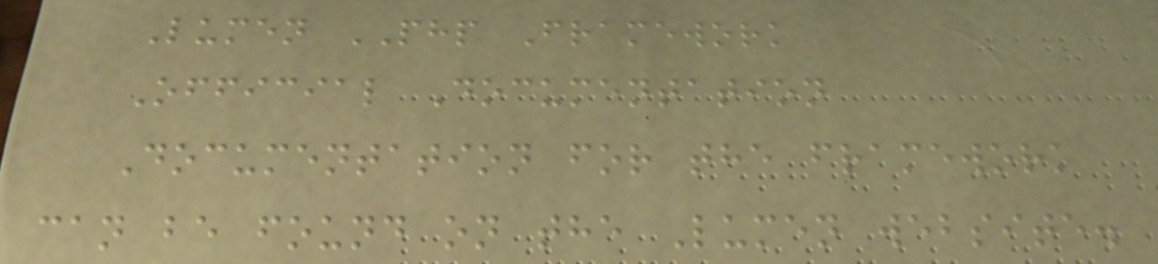Lumen PHP Framework
Official Documentation
Documentation for the framework
can be found on the Lumen website.
